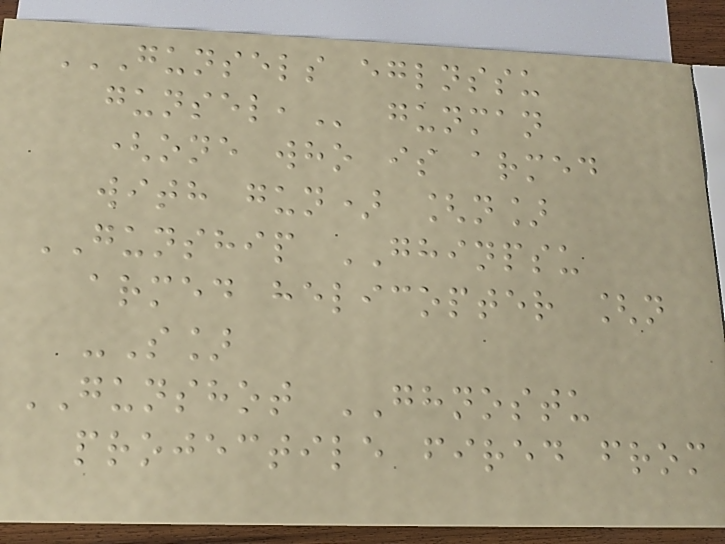GUNSELS EGLNSSU
GUNSEL, gunman
(one who is armed
with gun) [n]
GUNSHIP GHINPSU
armed helicopter [n
-S]
GUNSHOT GHNOSTU
projectile fired from
